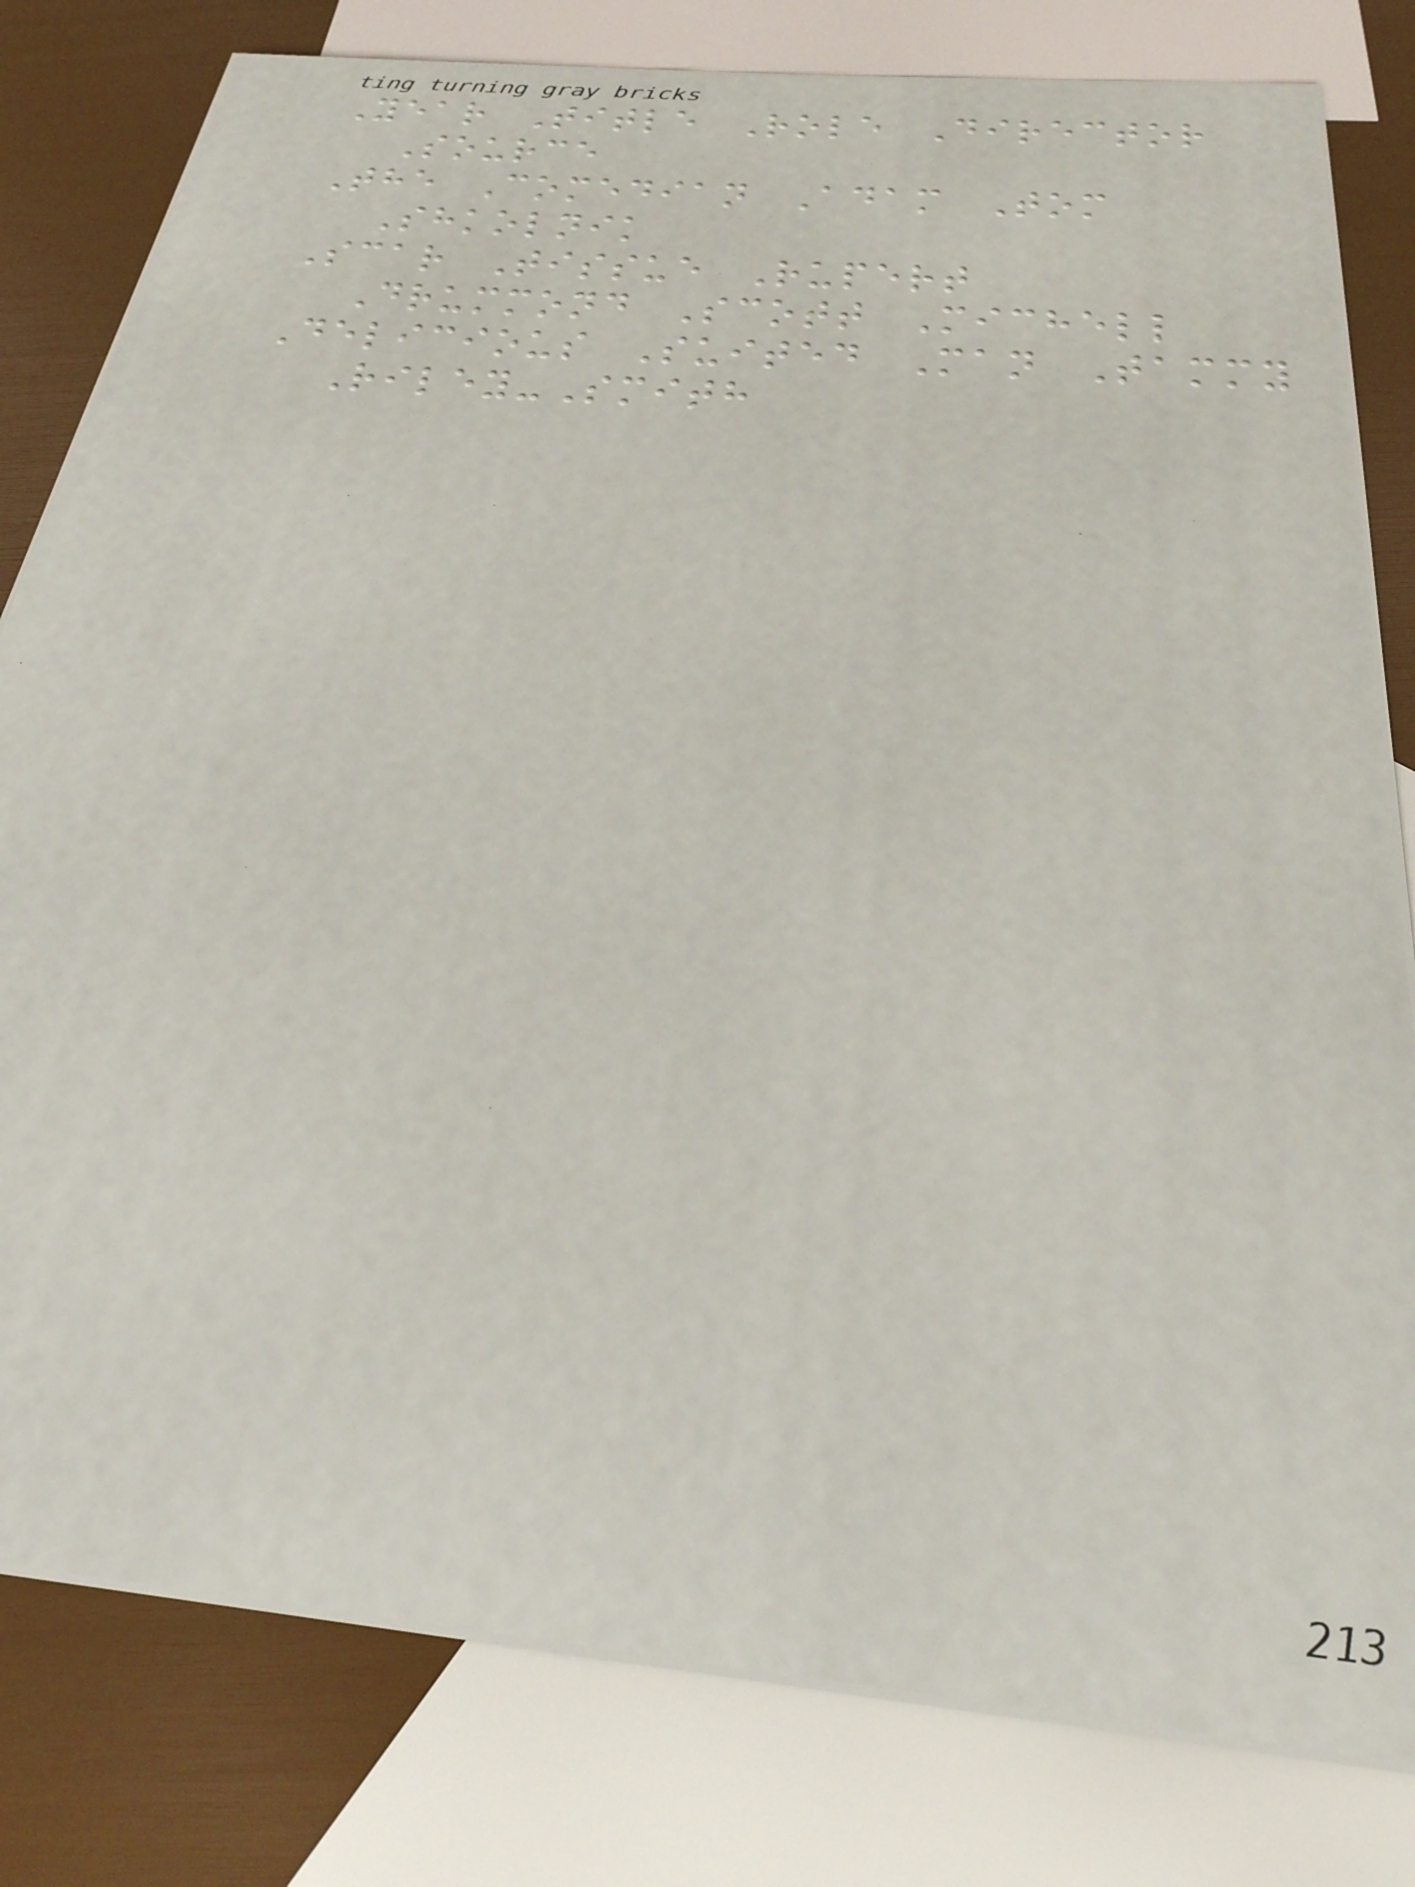Year Title Role Director
Source
The Comedian Adam Tom
Shkolnik
Scar Tissue Rupert
Drummond Scott Michell
Delicious Suited Man Tammy
Riley-Smith
